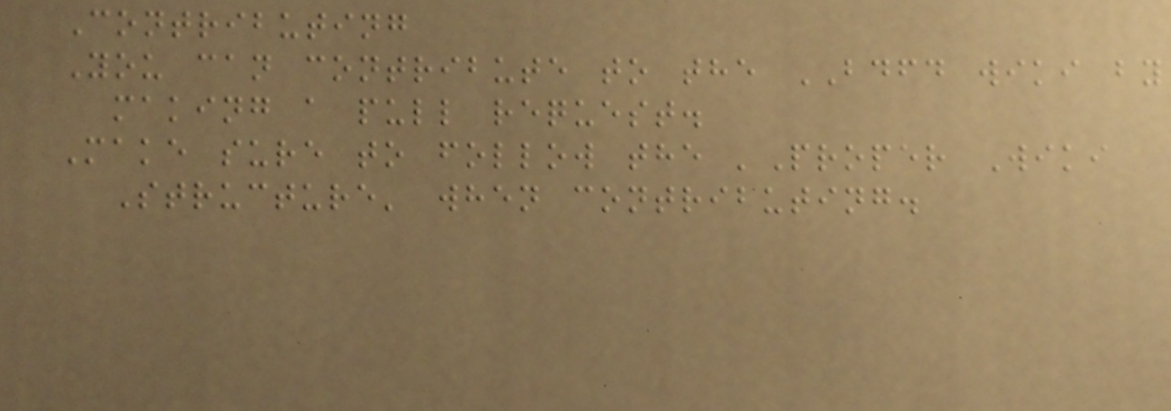Contributing
You can contribute to the BDFD wiki by
making a pull request.
Make sure to follow the 'Proper Wiki
Structure' when contributing.
